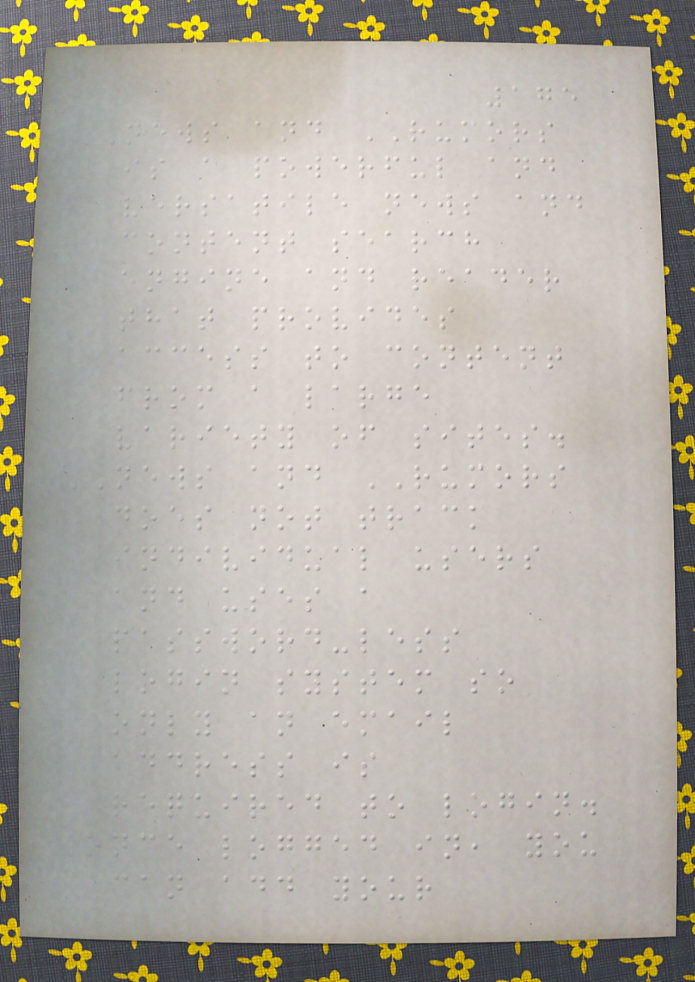175
NEWS and RUMORS
is a powerful and
versatile news and
content search
engine and reader
that provides
access to content
from a large
variety of sites.
NEWS and RUMORS
does not track
individual users
and uses a
password-less
login system so
only an email
address is
required to login.
Once logged in, you
can add your
